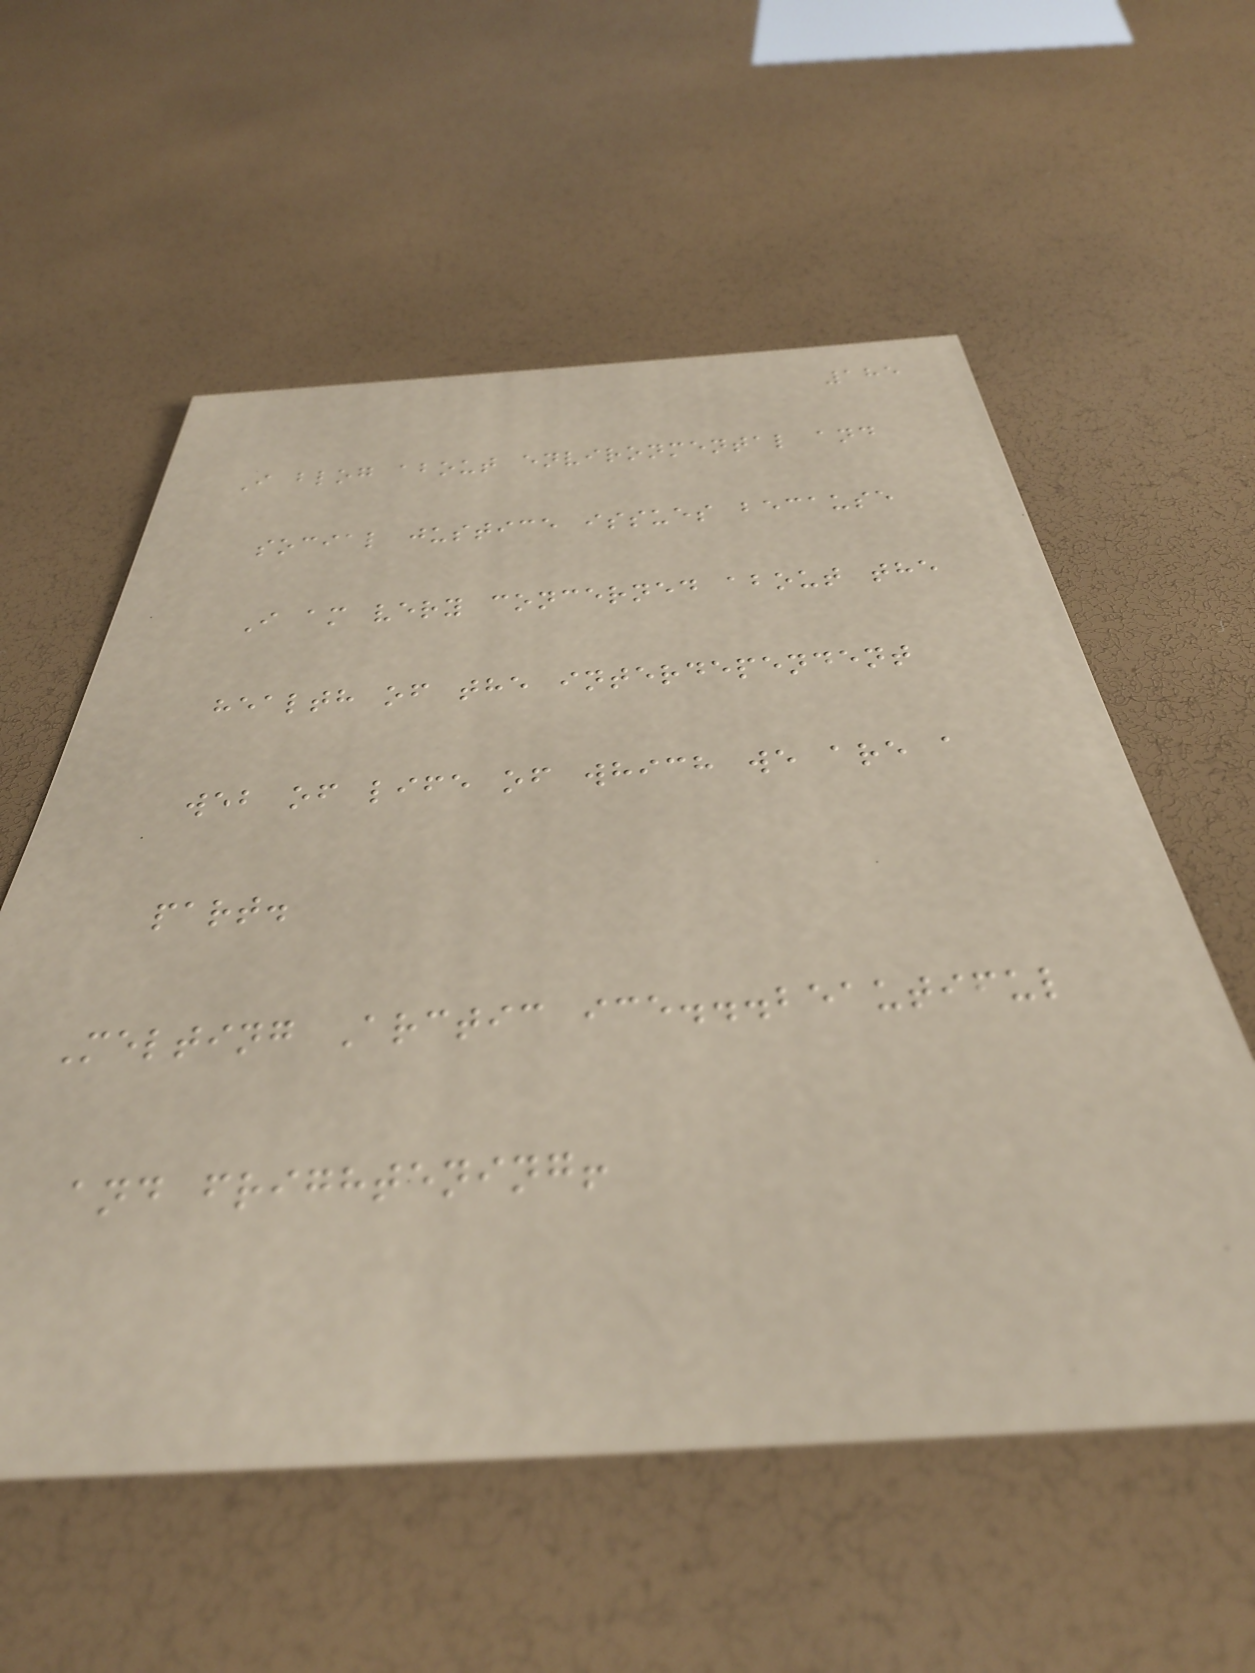185
I blog about environmental and
social justice issues because
I am very concerned about the
health of the interdependent
web of life of which we are a
part.
Melting Arctic ice...beautiful
and frightening!
